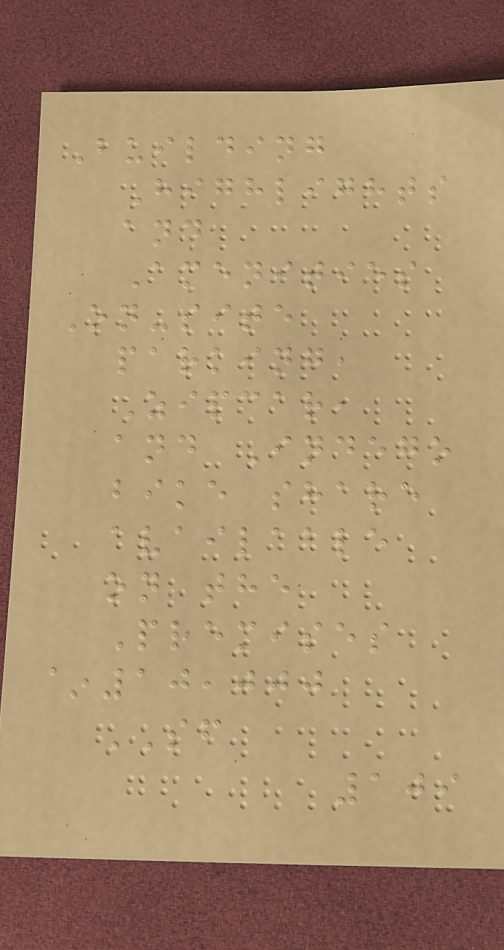Building
Highlights
and
Amenities
On-site
parking,
Zipcar,
and Indego
bike share
available
on the
Premises
~10,000
SF
109
